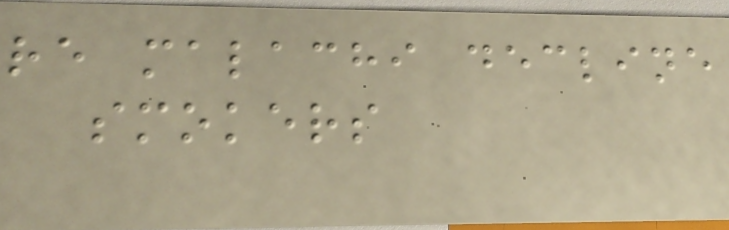re malachi decline
smokers
